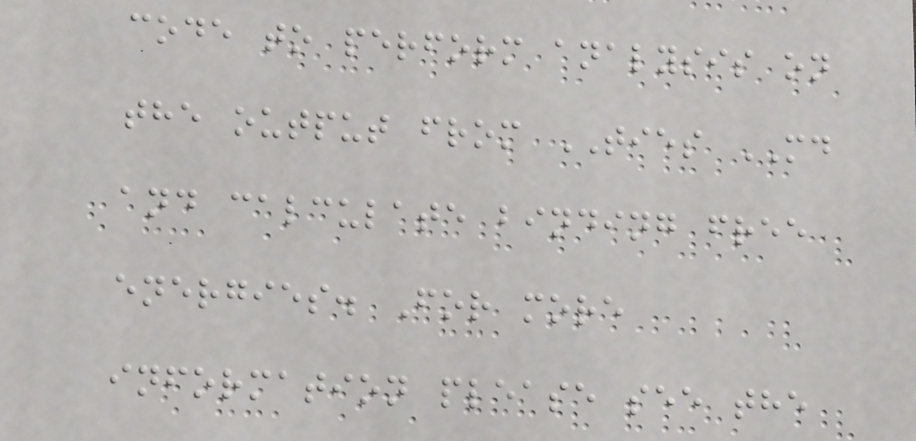code to perform analysis on
the output from TIES MD
and calculate binding free
energies. For more
information please see the
